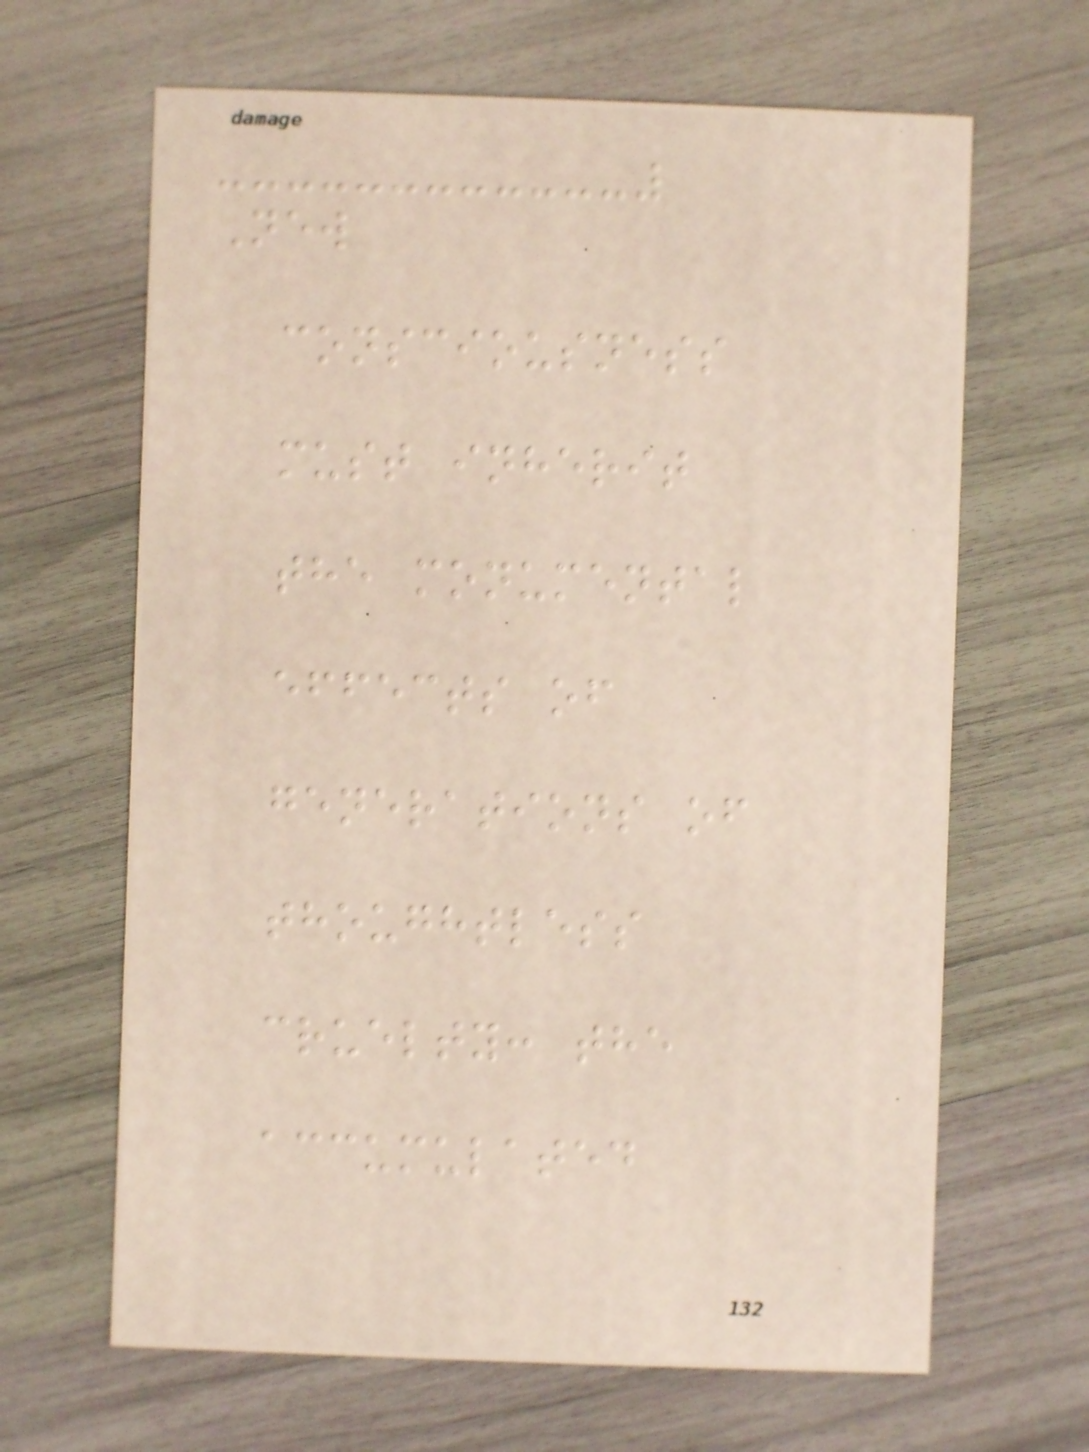New
consciousness
must inherit
the monumental
effects of
generations of
thoughtless
cruelty: the
accumulated
